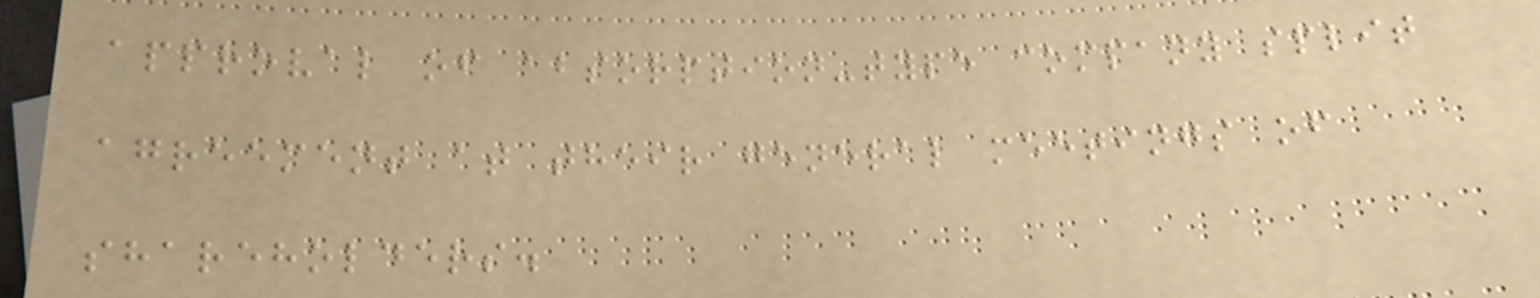approval of absorption-type company split
agreement at their general meetings of
shareholders.
